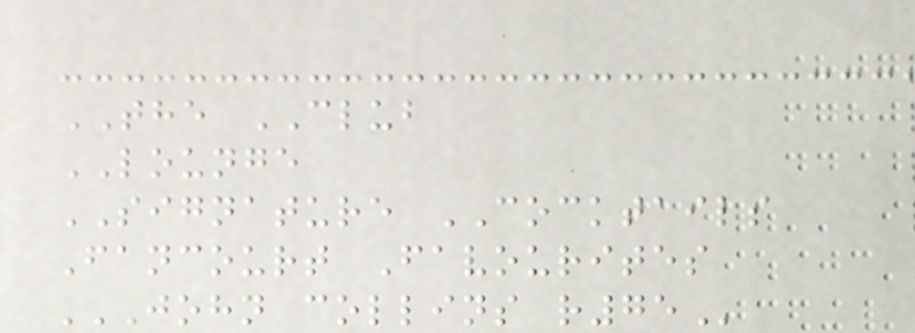THE CLUB
LOUNGE
SIGNATURE COCKTAILS
Fancourt Favourites
JOHN COLLINS R75
